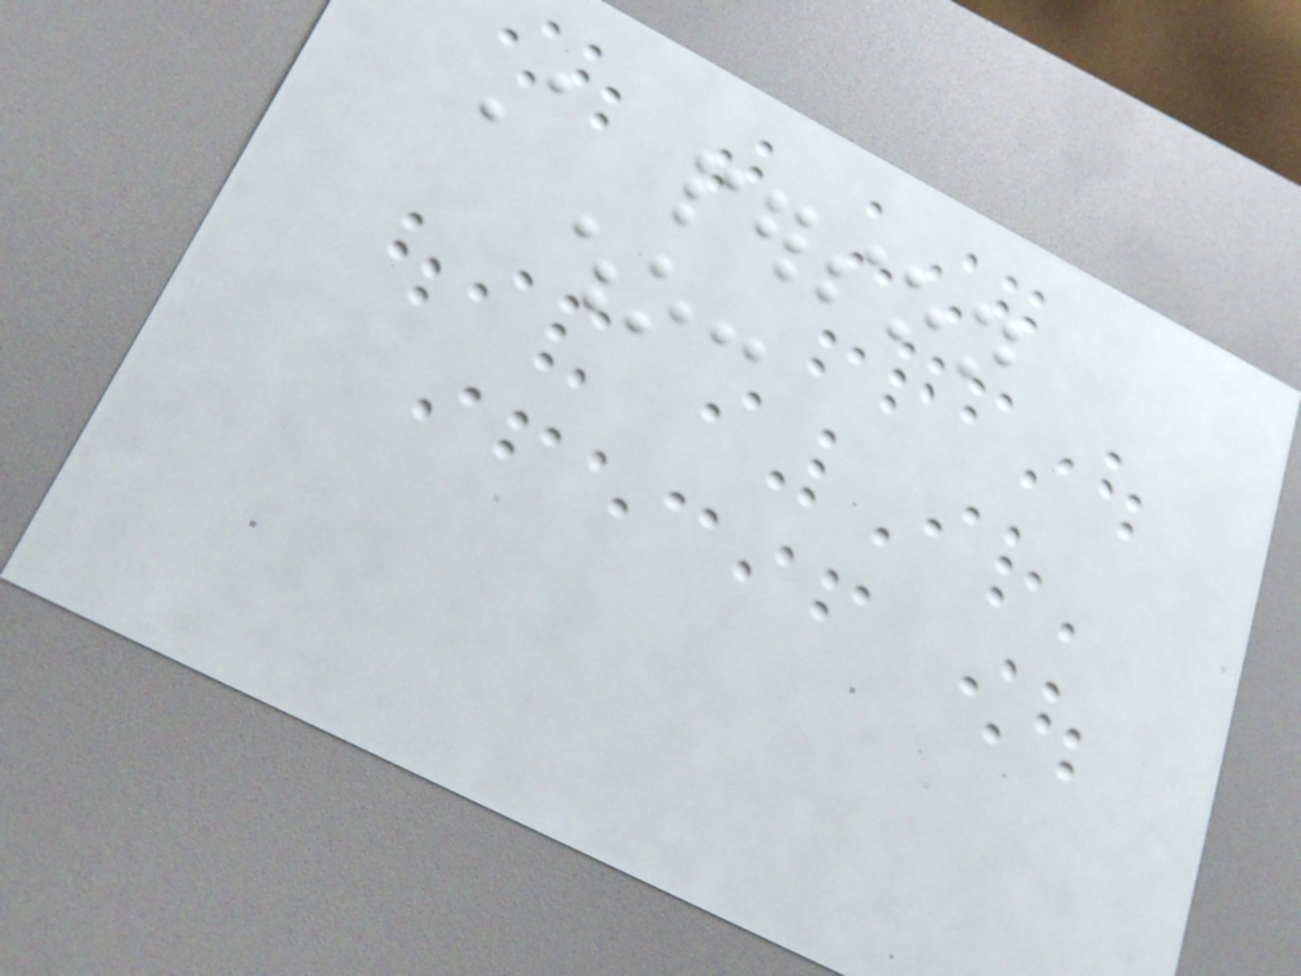A person
who:
